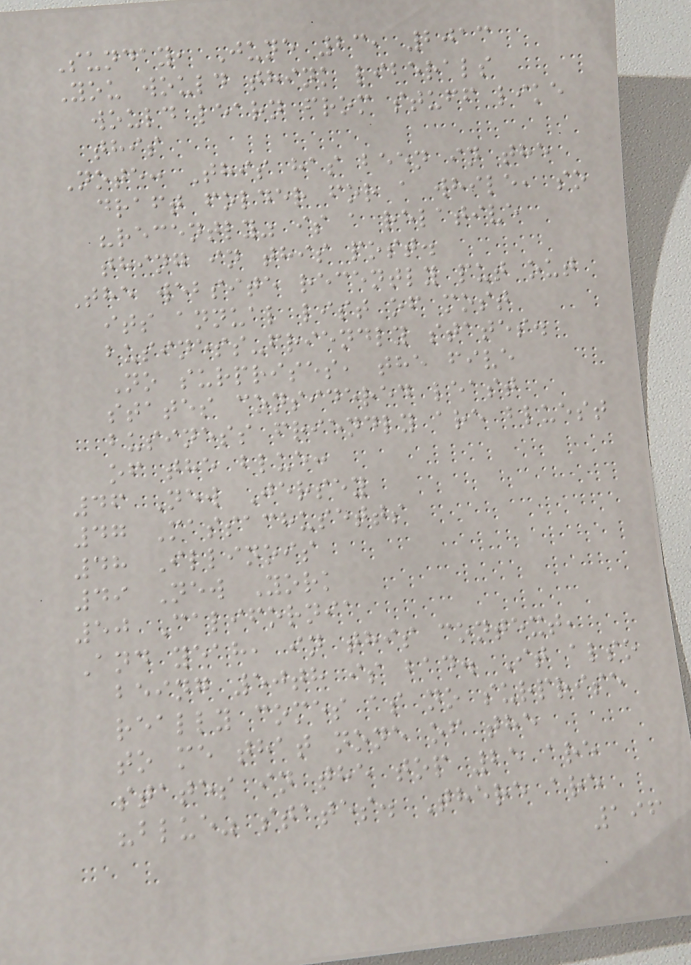Sunday, June 23, 2013
You would think liberals
would learn from stuff like
this
Note: This has been in the
draft folder for a while, so
"recently" is a relative
thing in this post.
The website recently put out
its annual list of most
business-friendly states.
No surprises, the five
states considered least
business friendly are bluest
of the blue:
46 New Jersey
47 Massachusetts
48 Illinois
49 New York
50 California
And yeah, in this context,
being 50th is bad. It also
really comes as no surprise
to me that none of the
states in the top 25 are
"blue" states. There are
196
